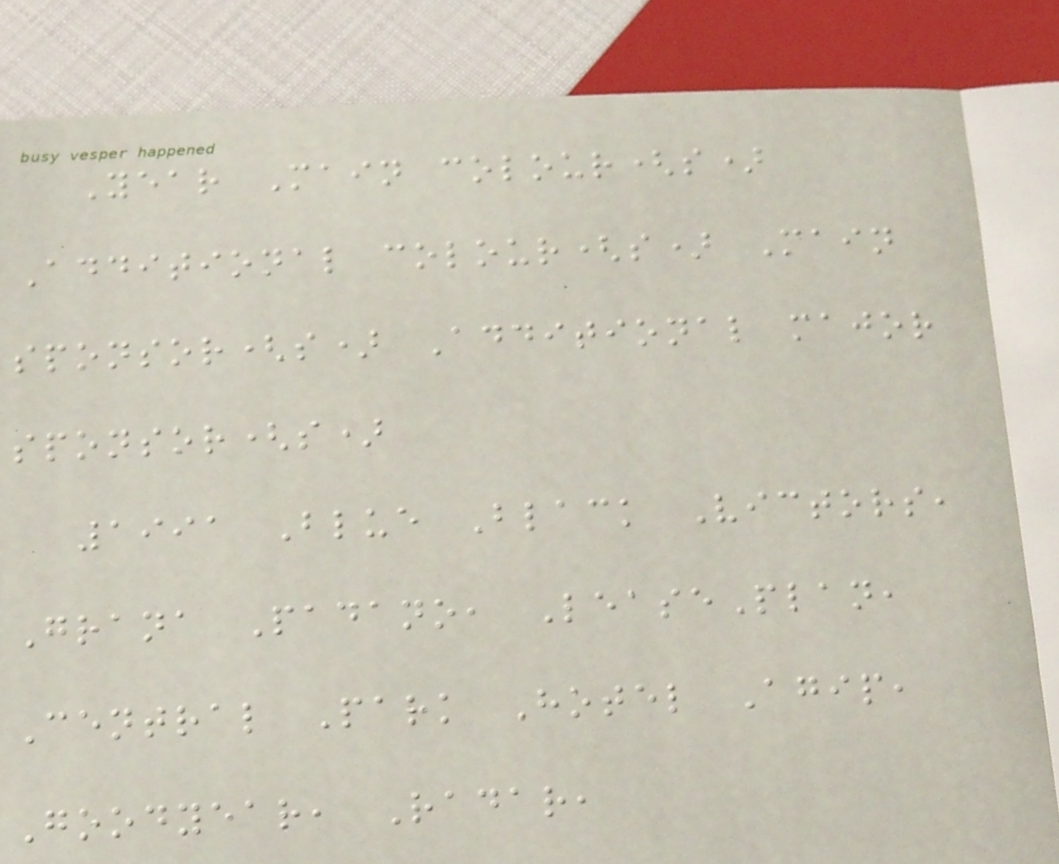Year Main colour(s)
Additional colour(s) Main
sponsor(s) Additional major
sponsor(s)
1991 Blue Black Victors,
Grana Padano, LeasePlan,
Central Park Hotel Agip,
Goodyear, Radar,
